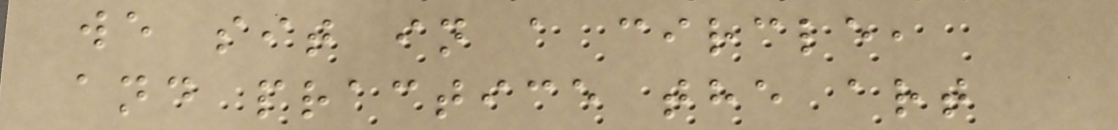we sit in a circle,
and practice the art
